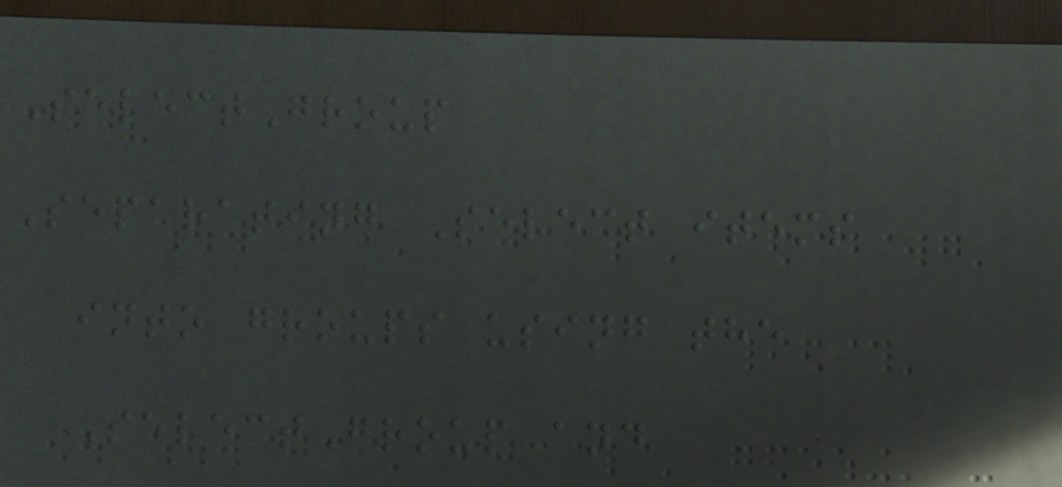SelectGroup
Separating Select items
into groups using the
SelectGroup and
